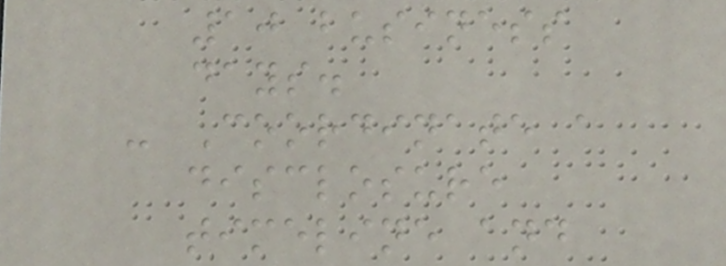10 business
days.
- Coordinate a
disclosure
timeline and
